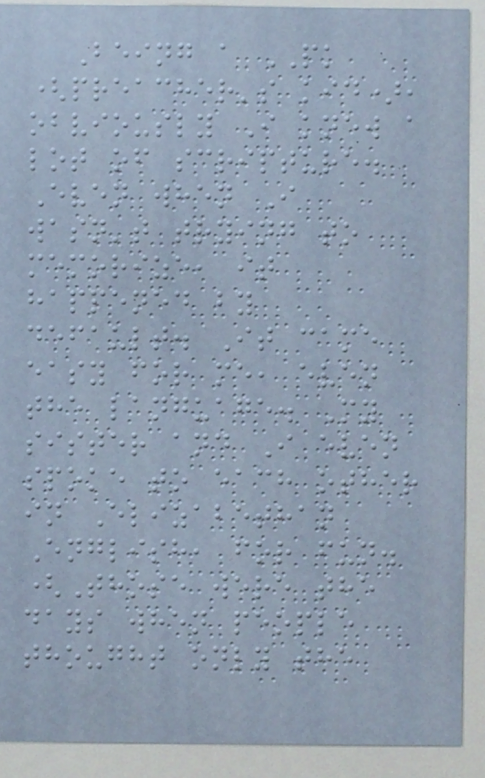Being a PK
(preacher's kid),
obviously I knew a
lot of scripture.
Even when I
wasn't trying to
memorize, it
happened by
default. It came
easy for me, even
the language. My
sister and I even
spoke to each other
in Elizabethan
English, for fun.
(Those were the
days when people
thought only the
